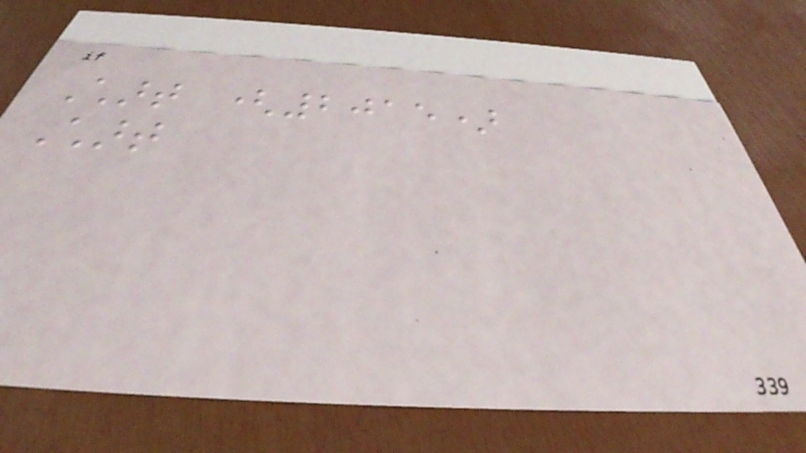Chart (2015)
Chart
